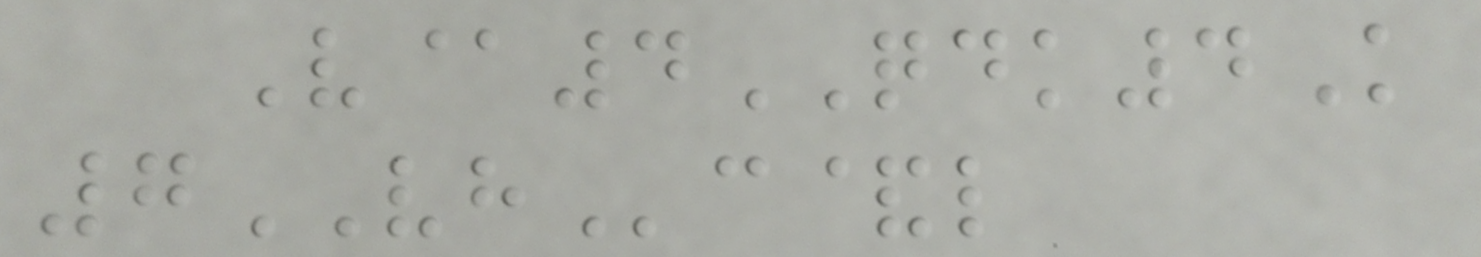V@4QDK4K
7VHc&l
